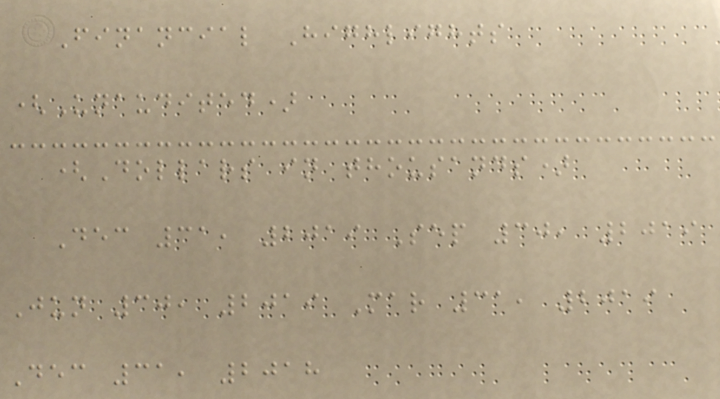Financial Highlights
(Unaudited)
(Dollars in thousands)
Dec 31, 2019 Sep 30, 2019
Jun 30, 2019 Mar 31, 2019
Dec 31, 2018
